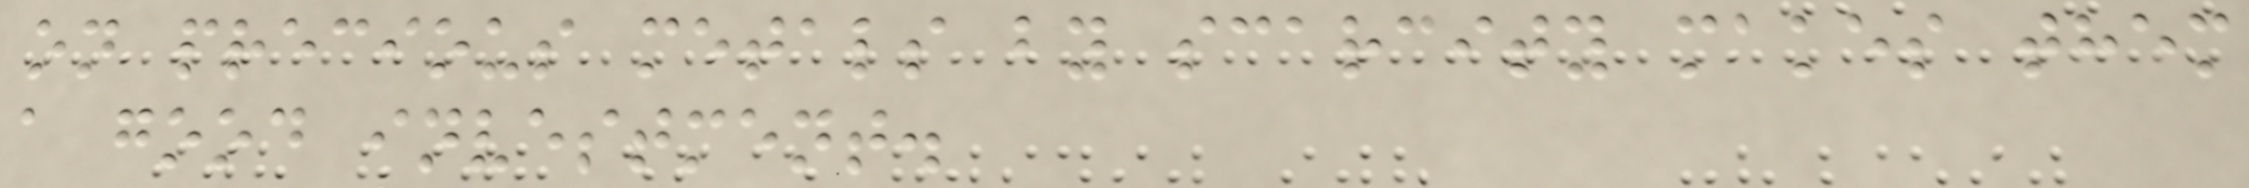on precious metals by scarcity makes them
a good investment.
